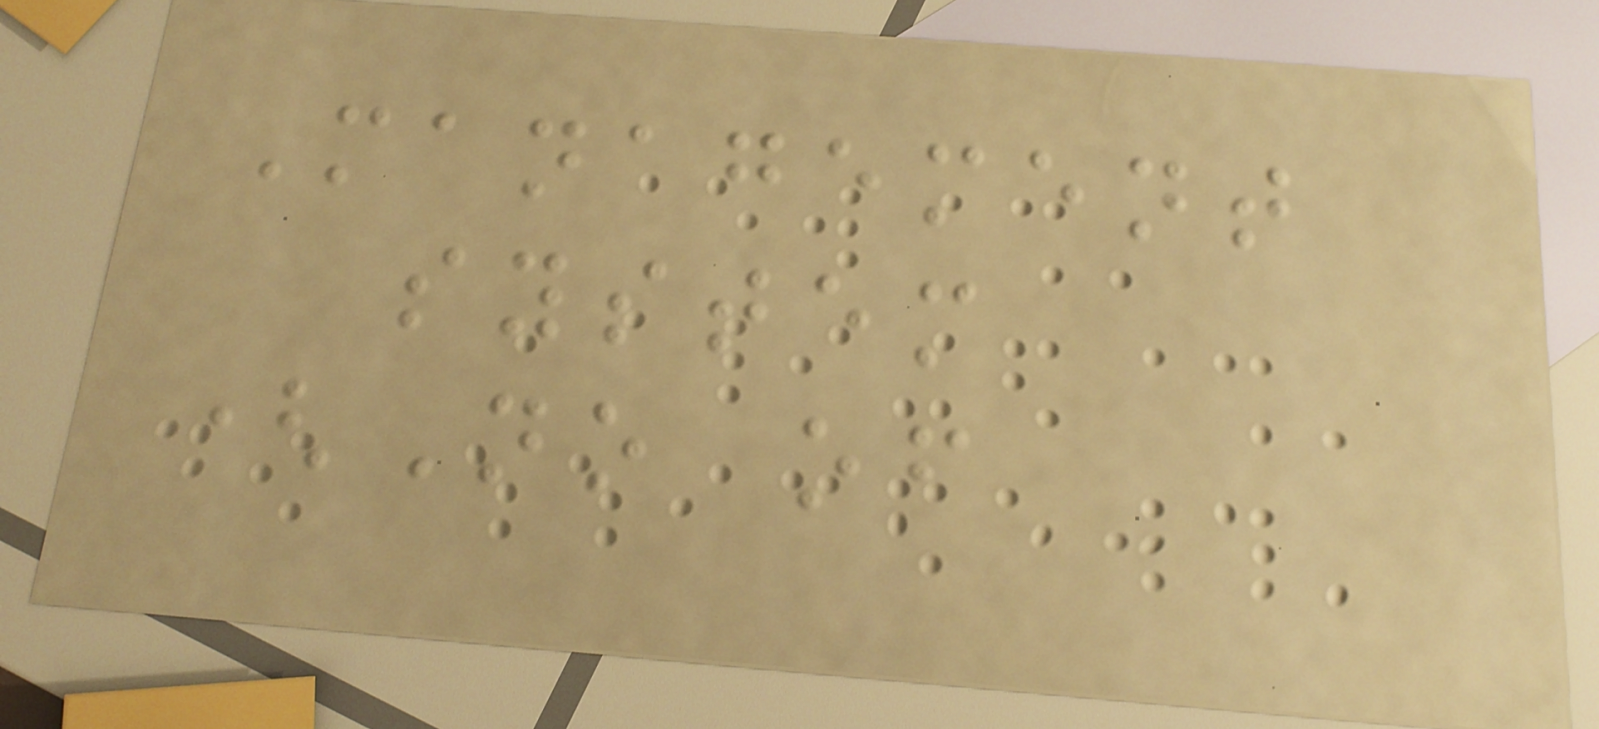Management
system
(No of
